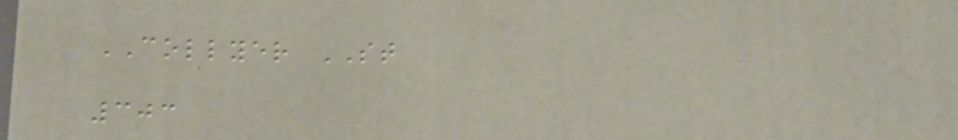COLLYER ST
303
